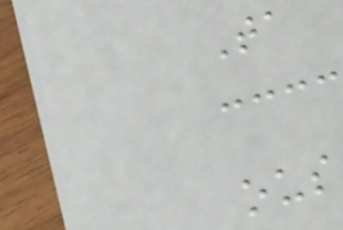Ta
ous
